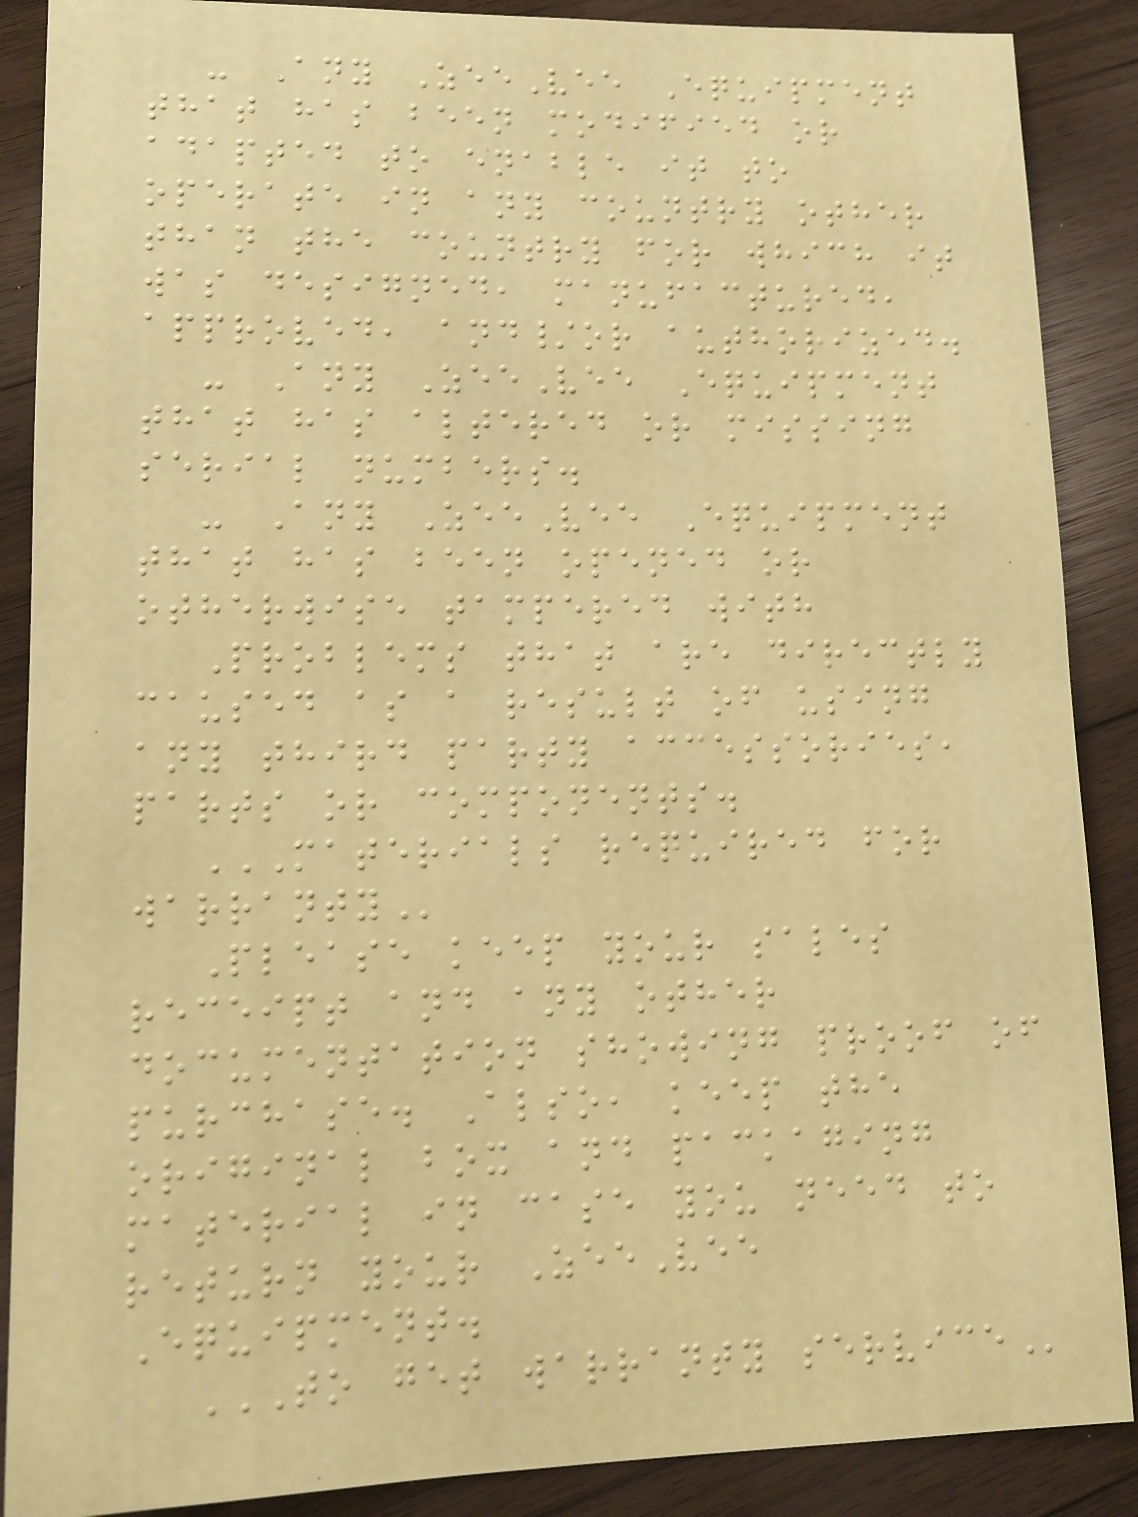- Any ZeeVee Equipment
that has been modified or
adapted to enable it to
operate in any country other
than the country for which it
was designed, manufactured,
approved, and/or authorized.
- Any ZeeVee Equipment
that has altered or missing
serial numbers.
- Any ZeeVee Equipment
that has been opened or
otherwise tampered with
Problems that are directly
caused as a result of using
any third party accessories,
parts or components.
MATERIALS REQUIRED FOR
WARRANTY
Please keep your sales
receipt and any other
documentation showing proof of
purchase. Also, keep the
original box and packaging
material in case you need to
return your ZeeVee
Equipment.
TO GET WARRANTY SERVICE
